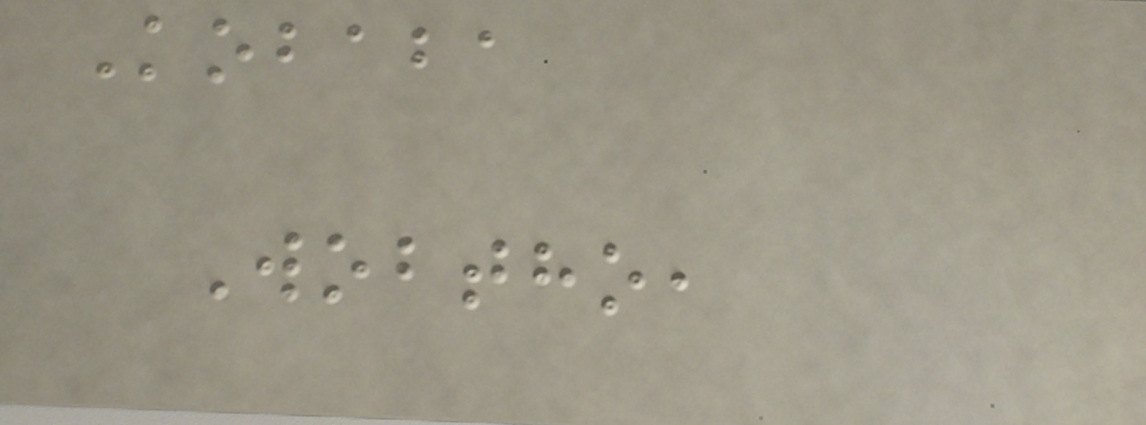Kobaba
Wobtho,
